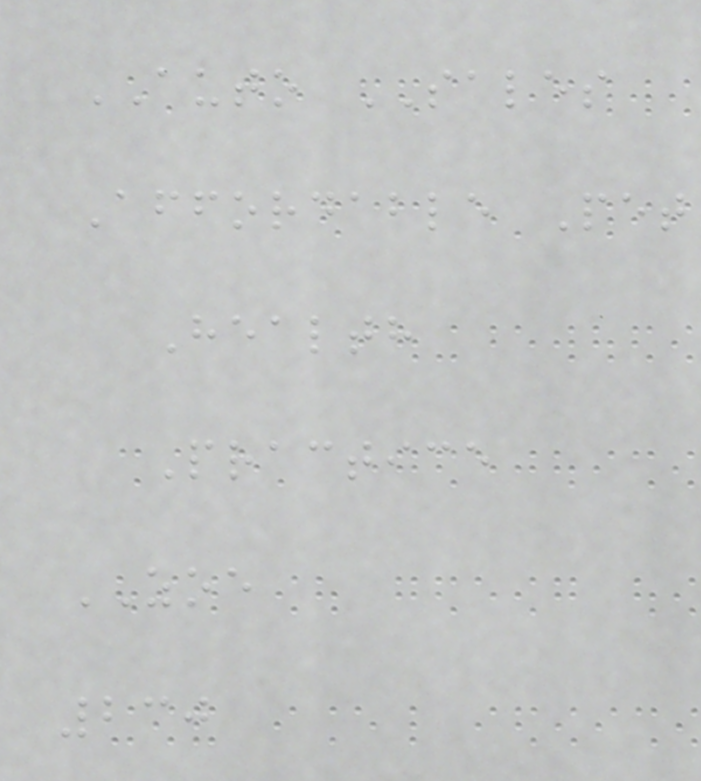AUTO SALES
Affordable Pet
Health
Practice
ZOE
230
